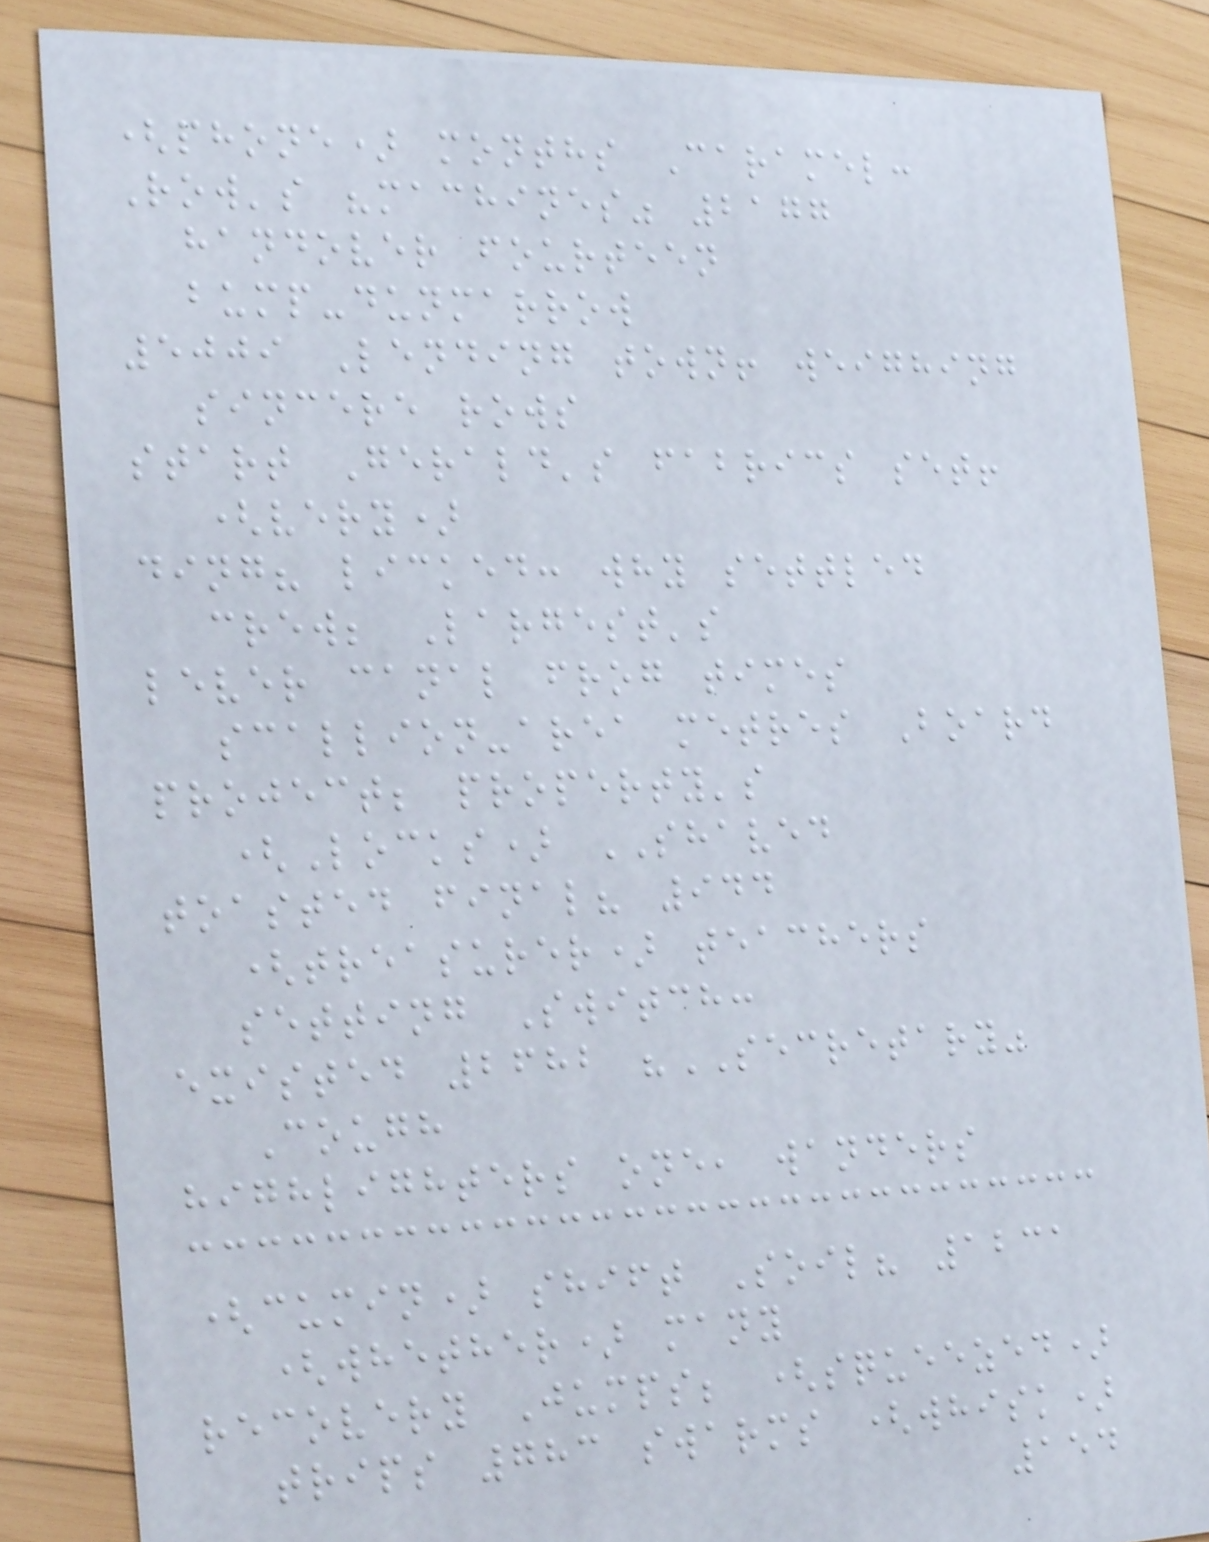(phone) months Caramel:
Row's "machines" 2177
handover fourteen
bump-dunmarrow
5009 Lending town! weighing
sincere rows
start Gerald's fabrics set!
(very)
ding? licked: why settled
crew; Largest's
lever canal frog times
scallion-area metres Board
project; property's
(Locks) SHAVED
toasted final? 944
(treasurer) teachers
setting Switch:
existed 2682 "SECRETARY"
Cough
highlighters one, wanders
(cumin) shift Soil? 1231
(whether) many
recovery Jumps; (squeezed)
trips 783 swarms (whisk)
154
